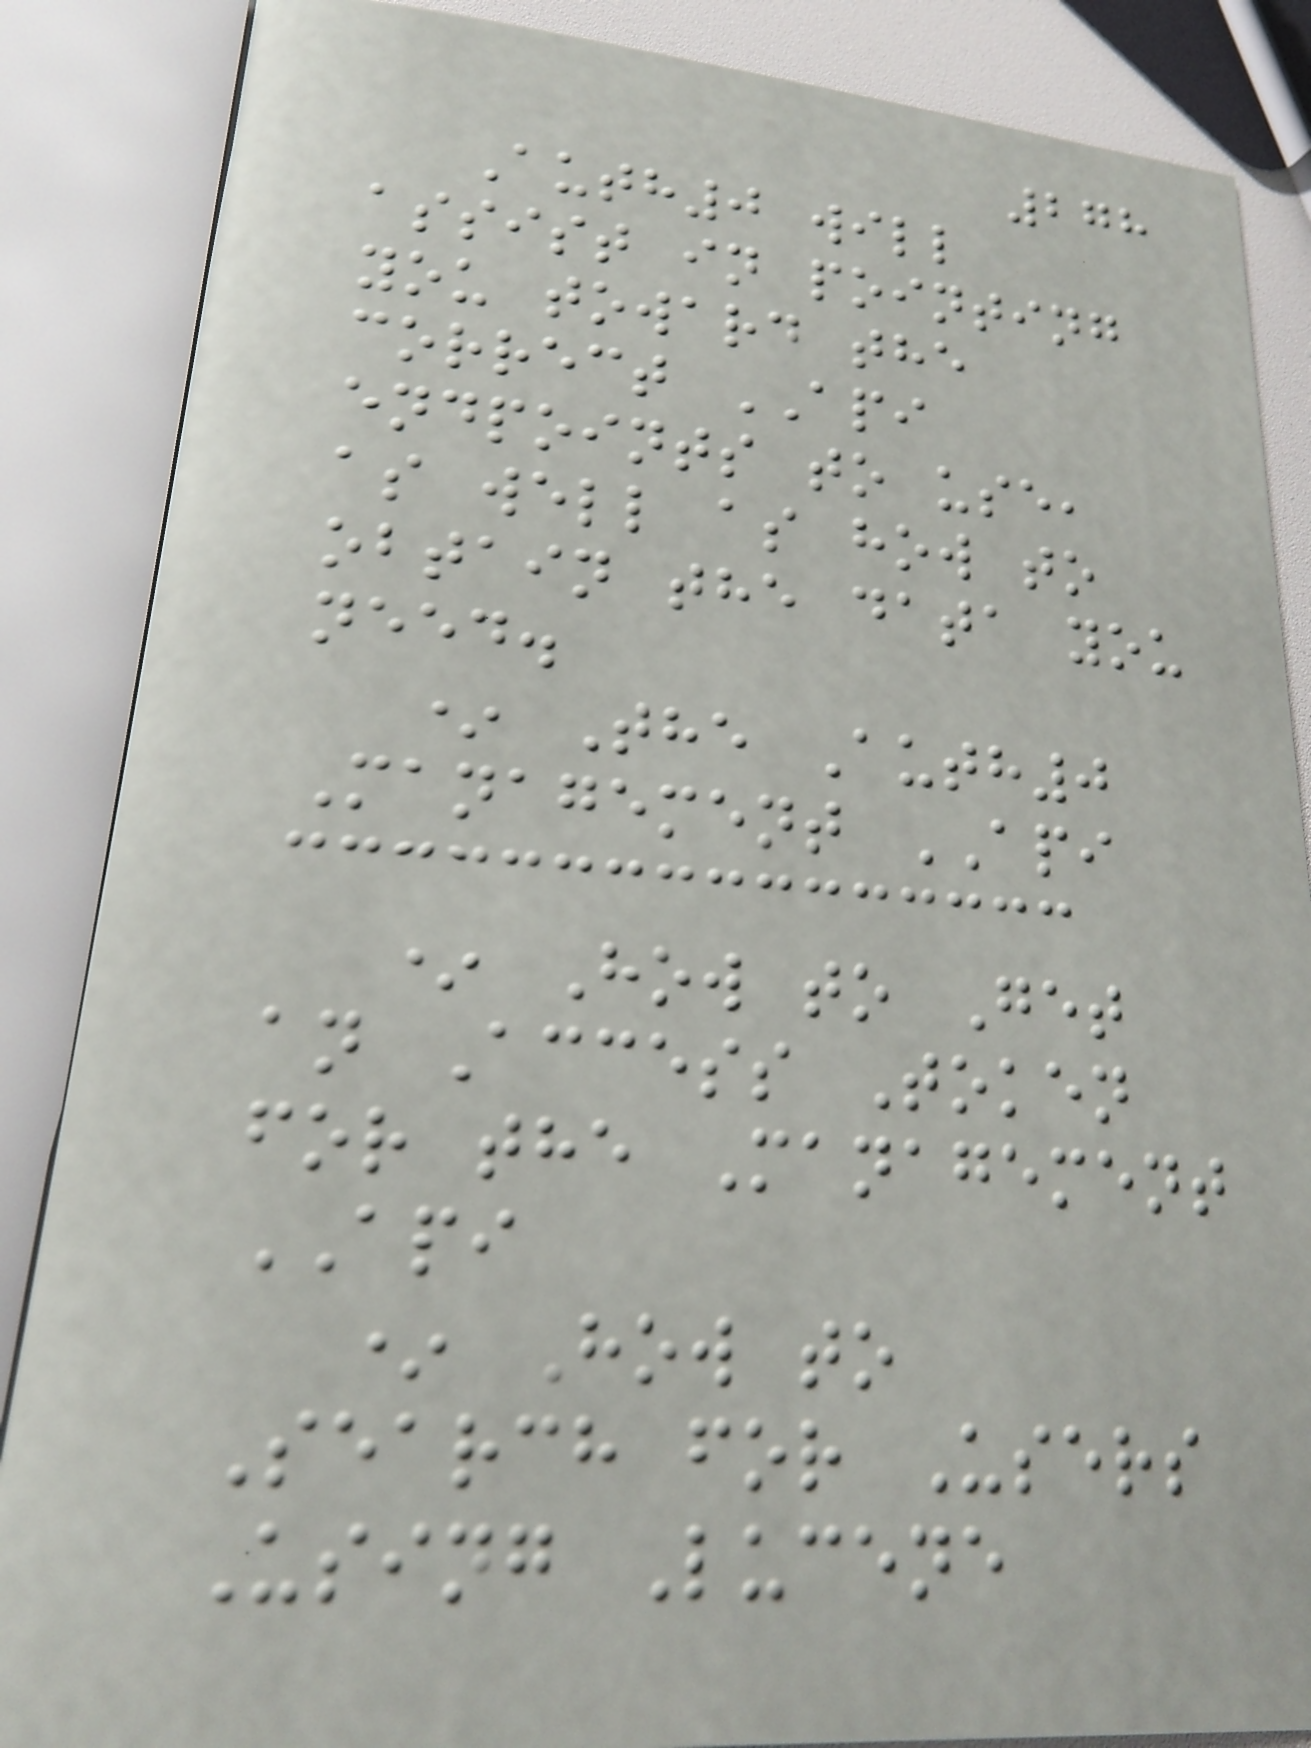278
Auth0 will
assist in pointing
you toward the
correct API
endpoints to use,
as well as how to
obtain the data you
need.
* The Auth0
Management API
* How to Get
an Access Token
for the Management
API
* How to
Search for Users
Using Lucene
